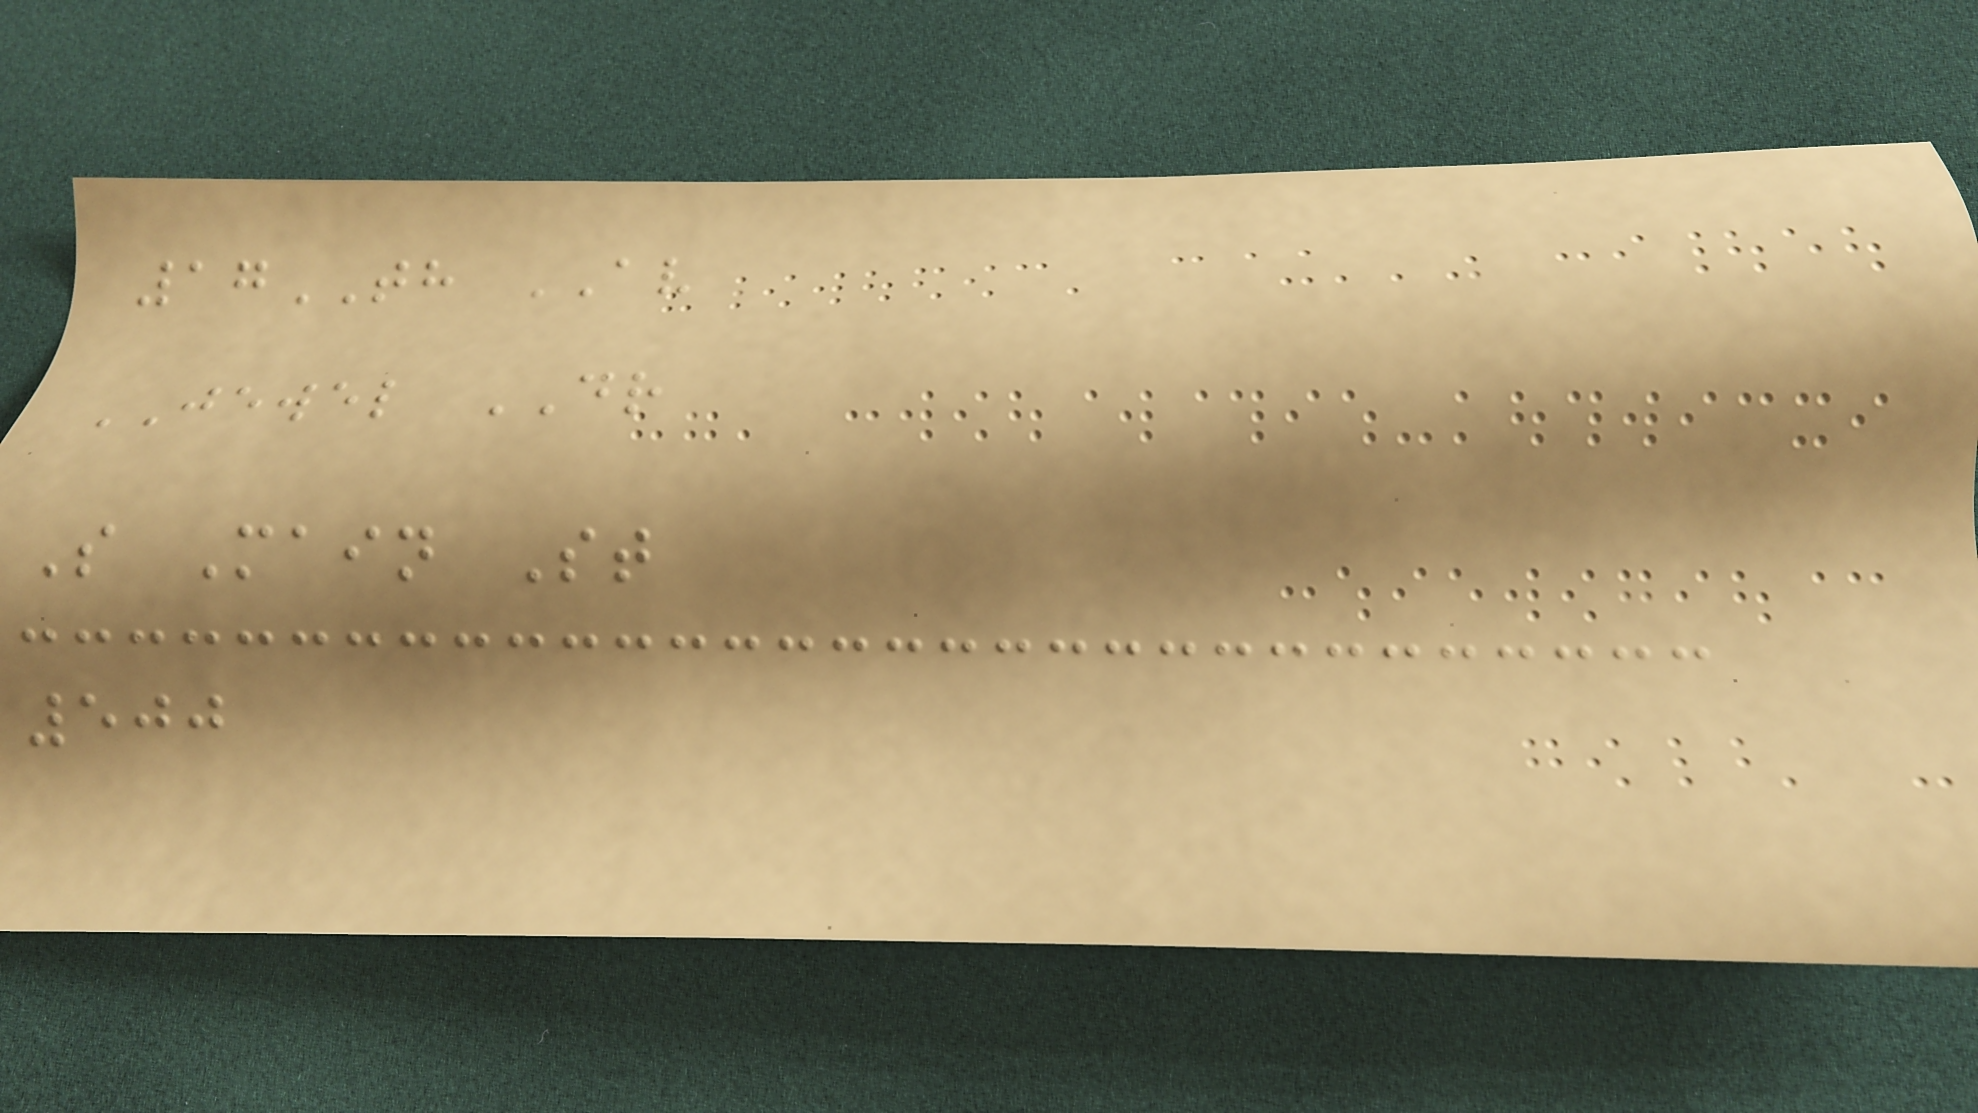17TH AV
JEWEL DR
S Main St
500
